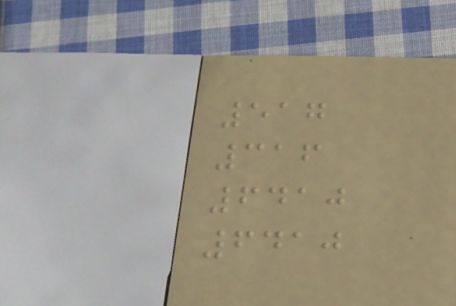517
316
6410
6410
